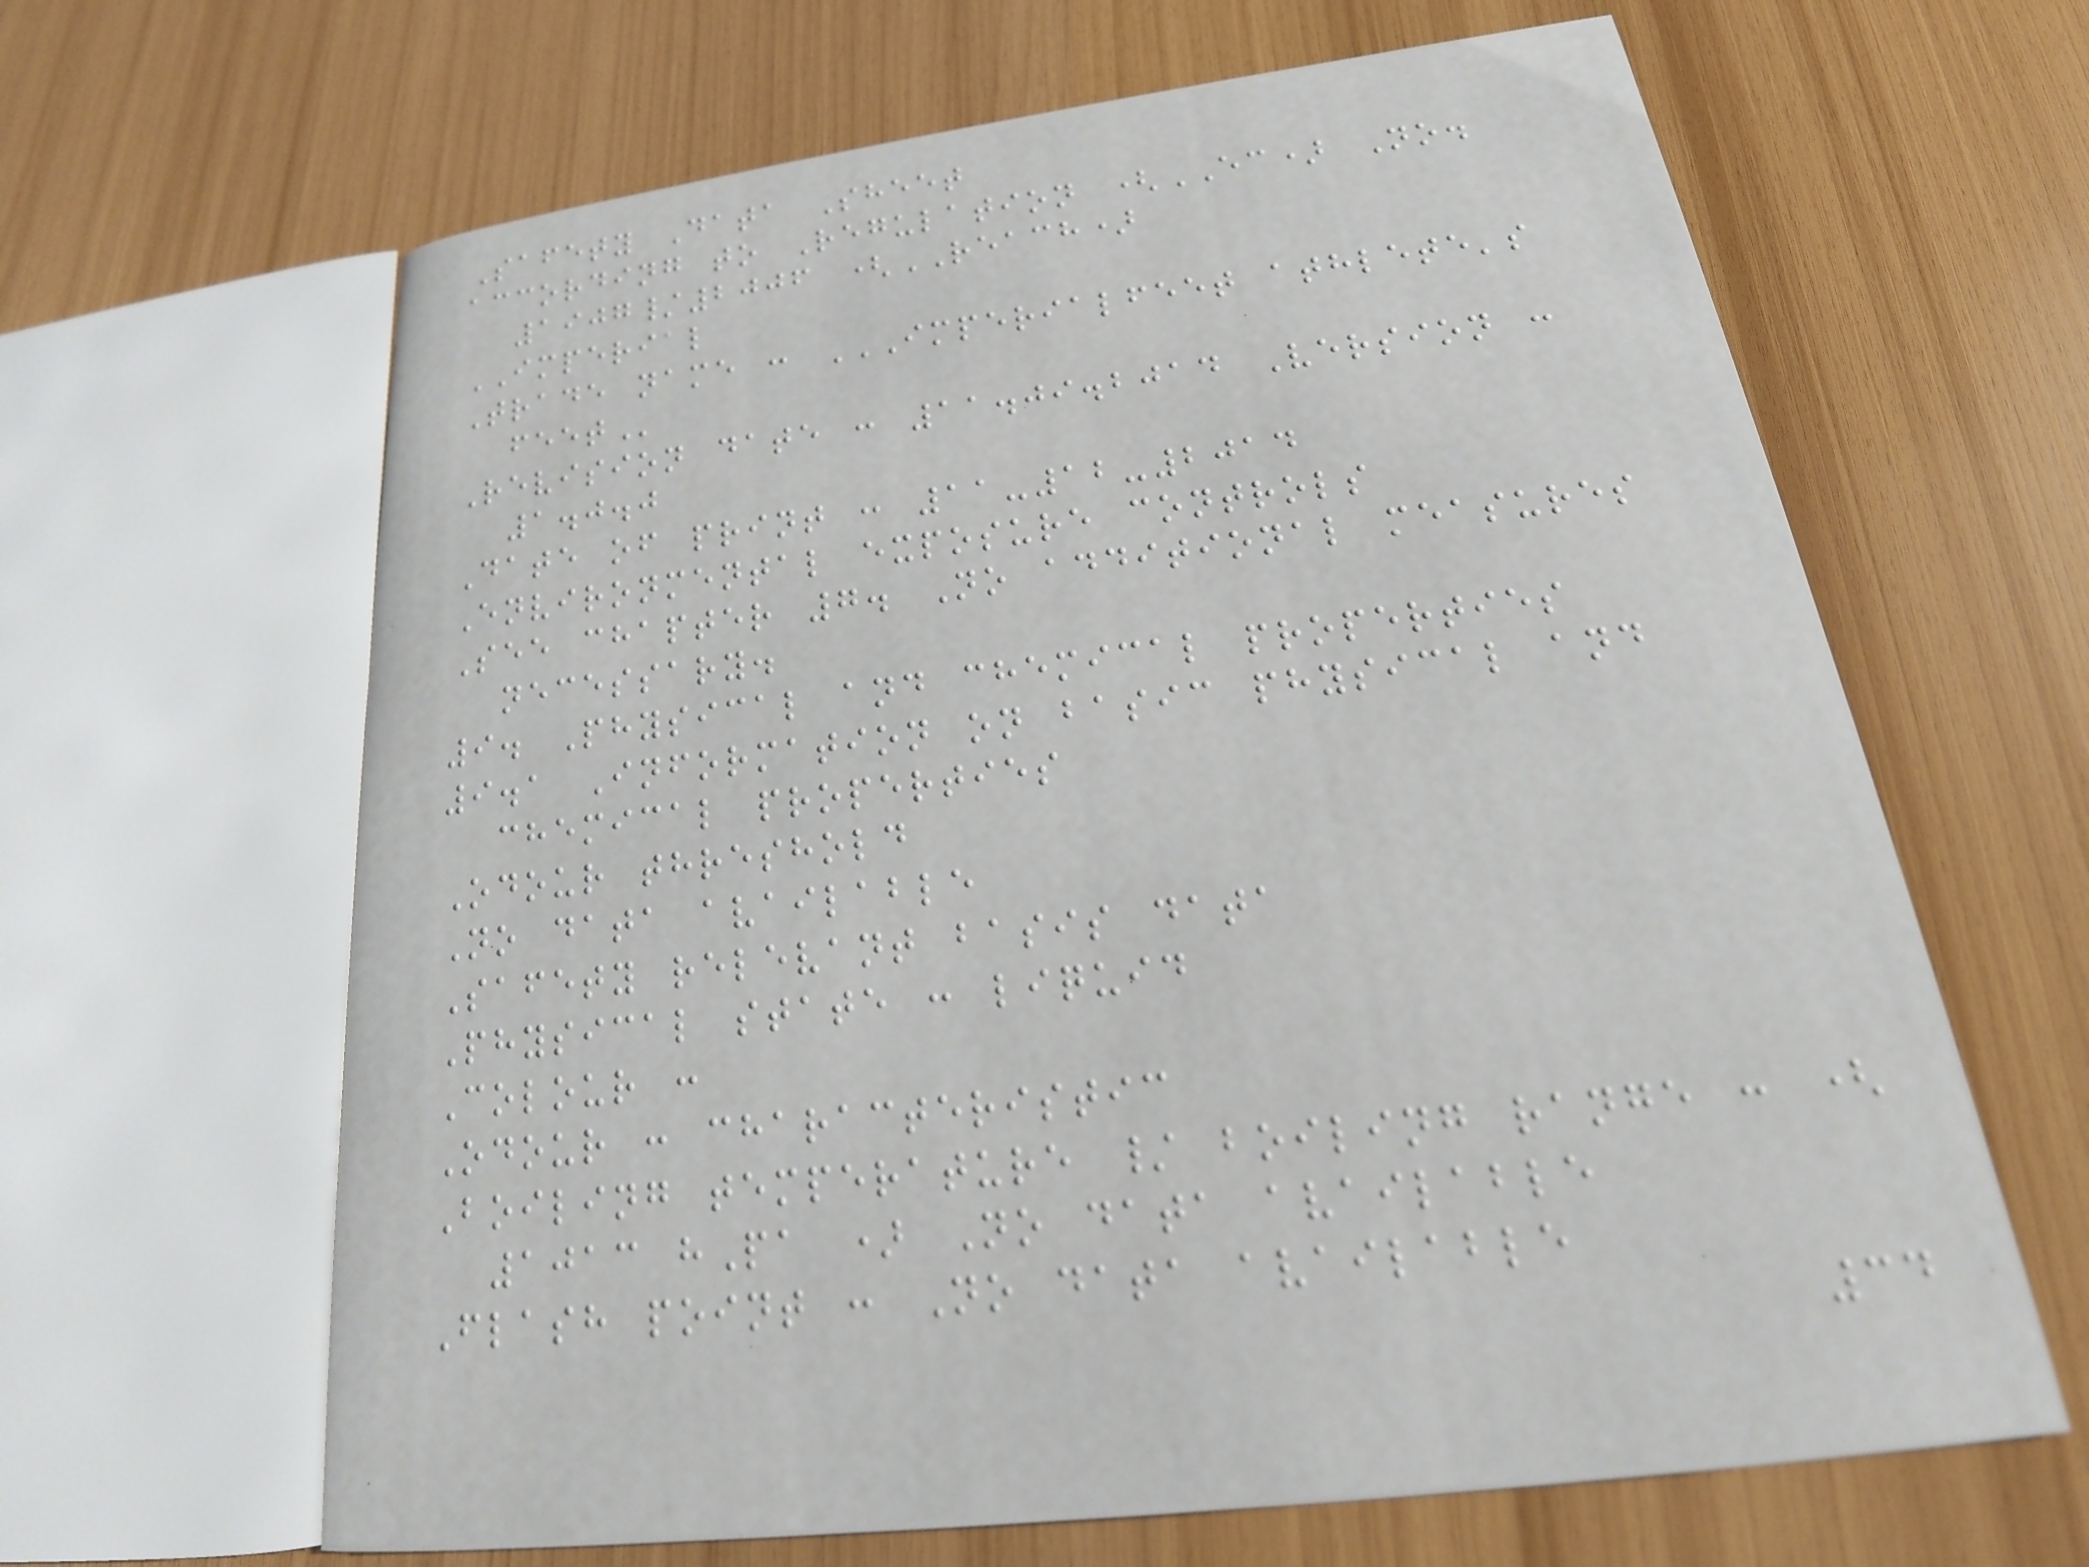Safety Data Sheet
according to Regulation (EC) No.
1907/2006 (REACH)
IMPERIAL
Trade name : IMPERIALFEET ATHLETE'S
FEET
Revision date : 11.09.2014 Version :
1.0.0
Date of print : 11-12-2014
Environmental exposure controls
See chapter 7. No additional measures
necessary.
9. Physical and chemical properties
9.1 Information on basic physical and
chemical properties
Odour threshold
No data available
Safety relevant basis data
Physical state : liquid
Colour :
Odour : characteristic
Boiling temperature / boiling range : (
1013 hPa ) No data available
Flash point : No data available
34
